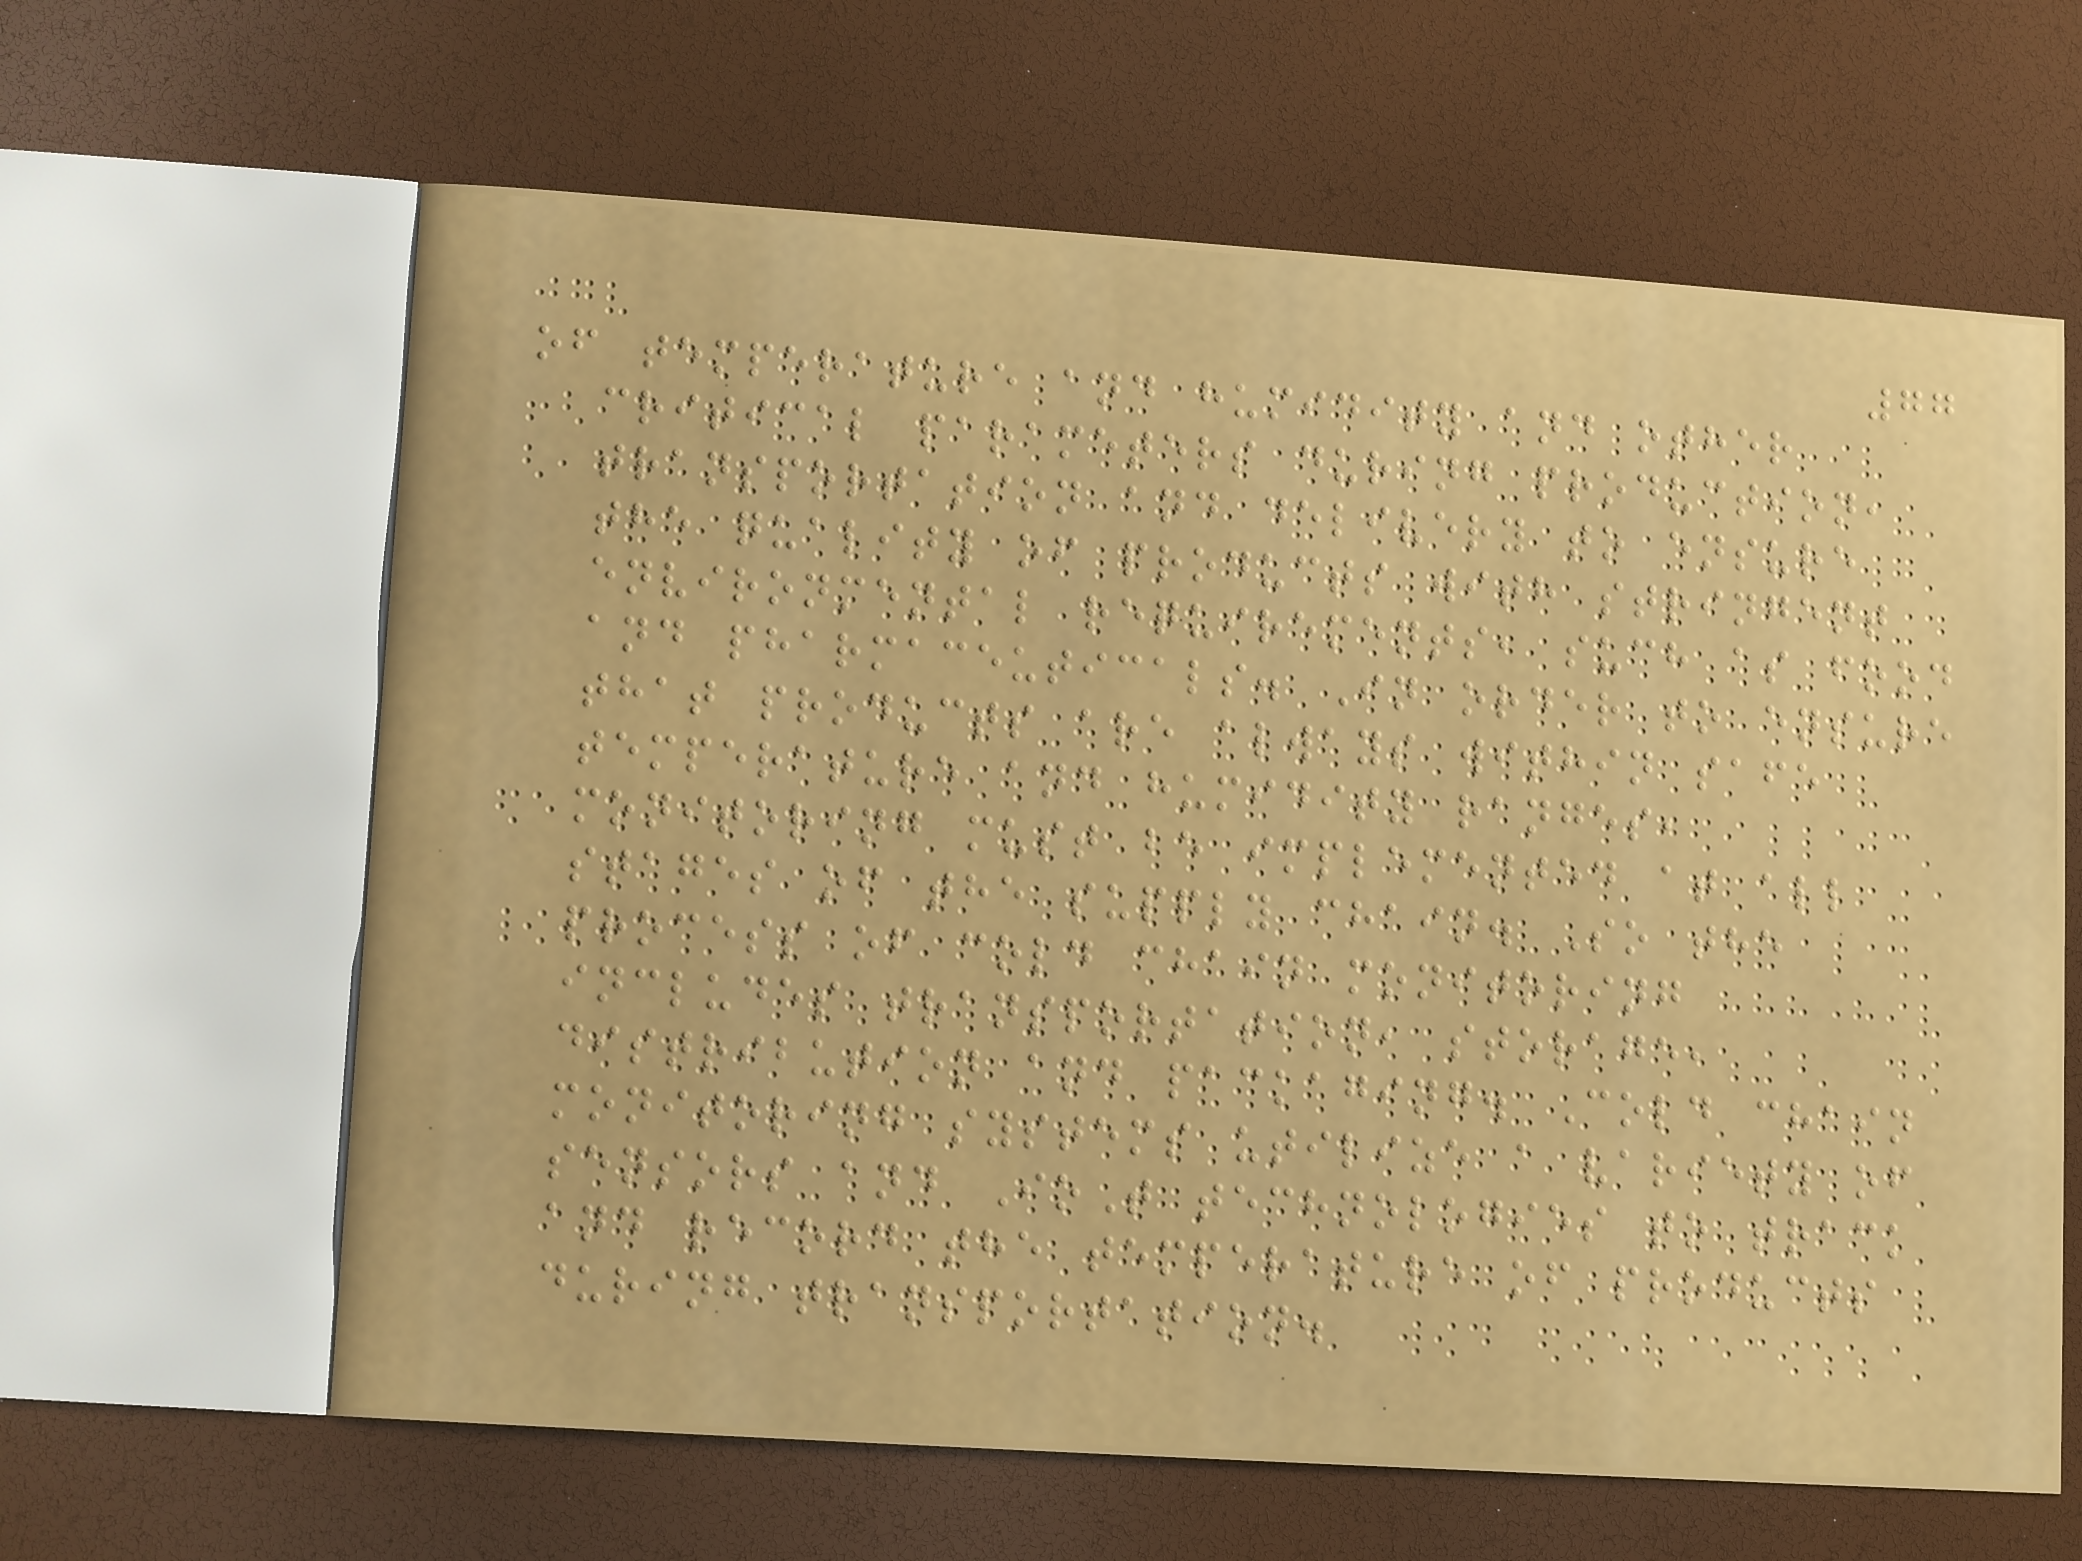77
of temperature and humidity and other
critical parameters during production,
transportation and delivery to ensure
the quality of products with stringent
environmental requirements, such as food
and pharmaceuticals. In order to ensure
that products are always within safe
temperature and humidity ranges,
monitoring must be implemented at all
stages of the supply chain. So the
process of cold chain monitoring
includes transportation, storage,
distribution and packaging. Cold chain
monitoring systems utilize a variety of
sensors and IoT technologies to track
and record the temperature of products
during transportation.
